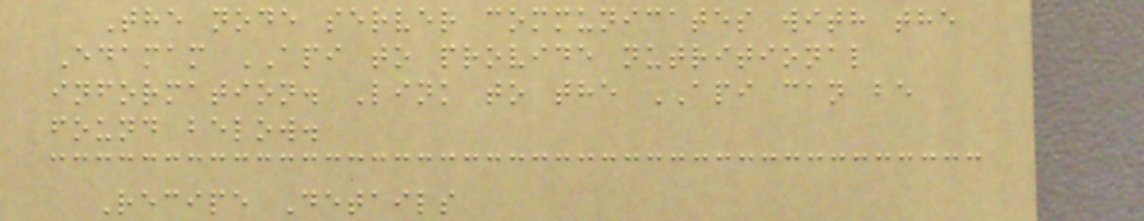The node server communicates with the
Edamam API to provide nutritional
information. Link to the API can be
found below.
Recipe Details
